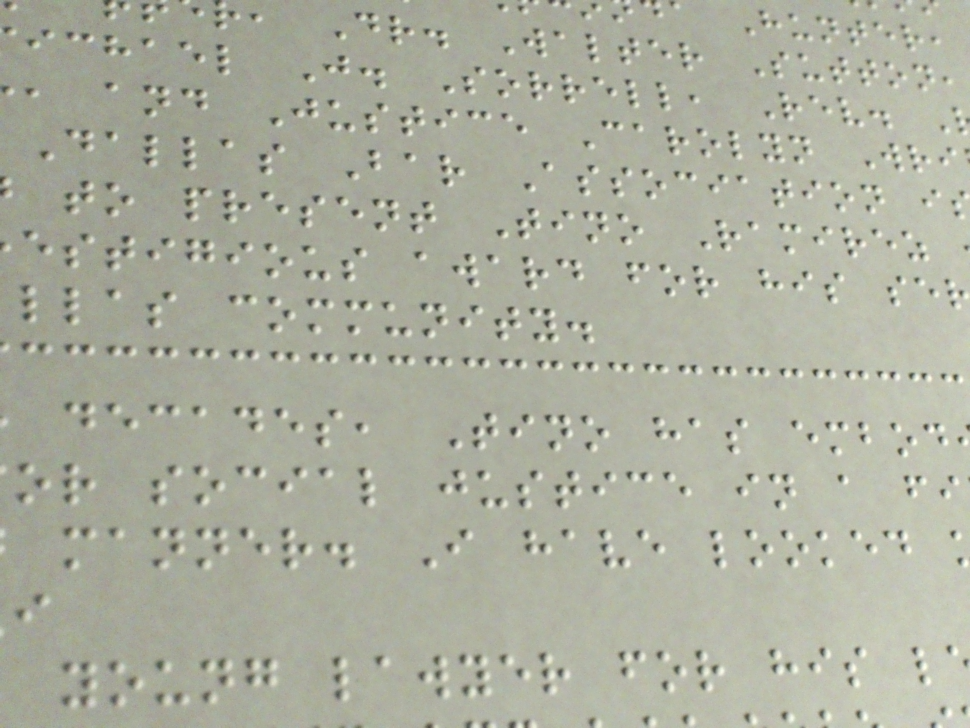a Hunter,
, Dr. Walter Sutton,
ichael J. Sorrell, Rev.
, and Justice Carolyn Wri
Dallas Bar Association i
to present Tino Ramirez
estigious award for his se
llas community.
decades, Tino has embod
or social justice in a fi
manner. I have looked
young lawyer for his l
